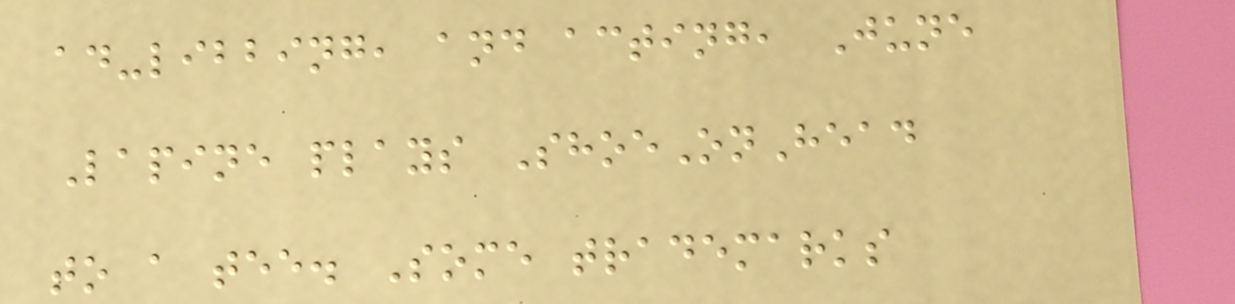ad-libbing, and acting, June
Lapine plays ShoeOnHead
to a tee. Some trademarks
